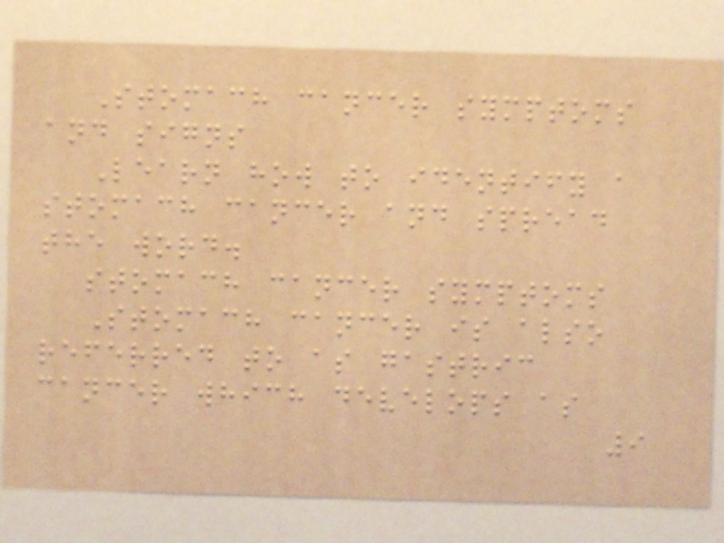Stomach cancer symptoms
and signs
Learn how to identify a
stomach cancer and spread
the word.
stomach cancer symptoms
Stomach cancer is also
referred to as gastric
cancer which develops as
9
